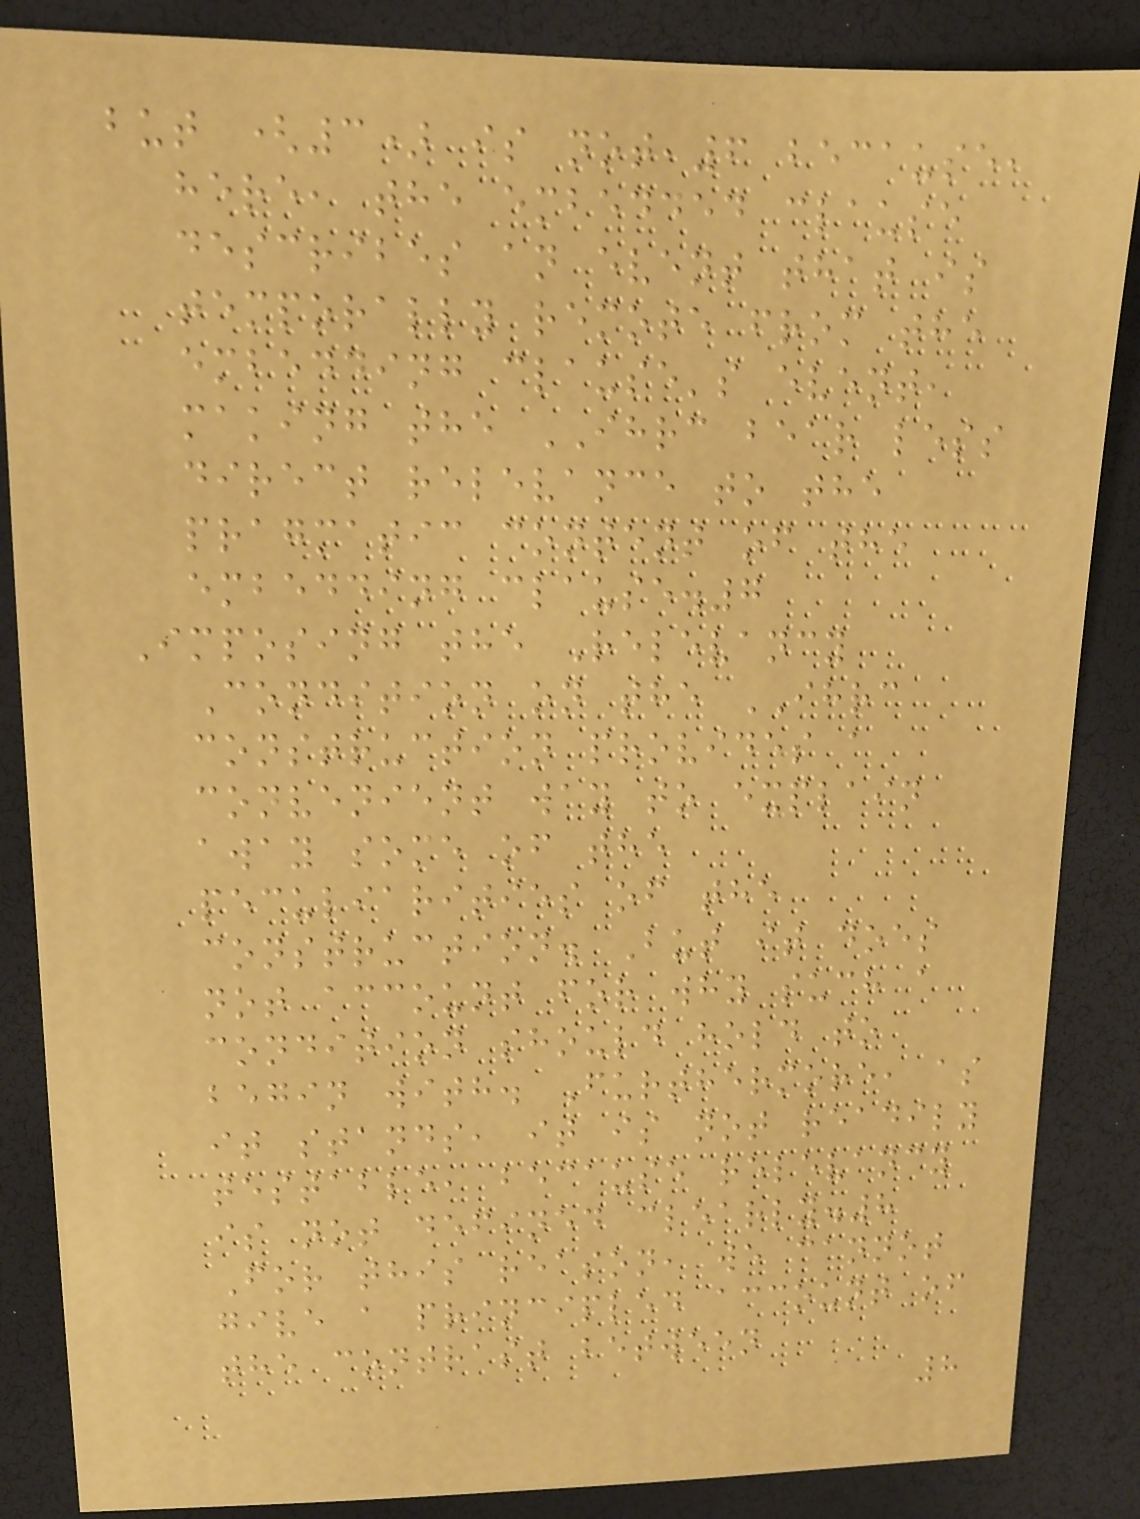but (3) is not,6 because,
here, the embedded clause
describes an event that is
temporally remote from the
embedding clause's event,
making the IHRC bear less
direct relevance to the
pragmatic content of the
embedding clause.7
Imposing the Relevancy
Condition on the IHRC
construction provides a
convenient way to explain
away some of the
peculiarities of the
construction. But it does
not account for why such a
condition should hold to
begin with. Furthermore, as
it stands, it is not readily
testable, because relevancy
is not defined clearly.8
For this reason, we cannot
give a principled account of
the contrast between
8
